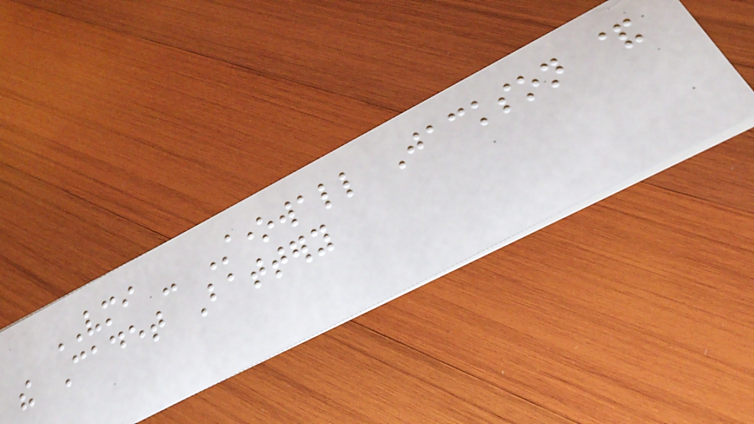VMI - Stonewall Jackson &
the Cadet Battery
